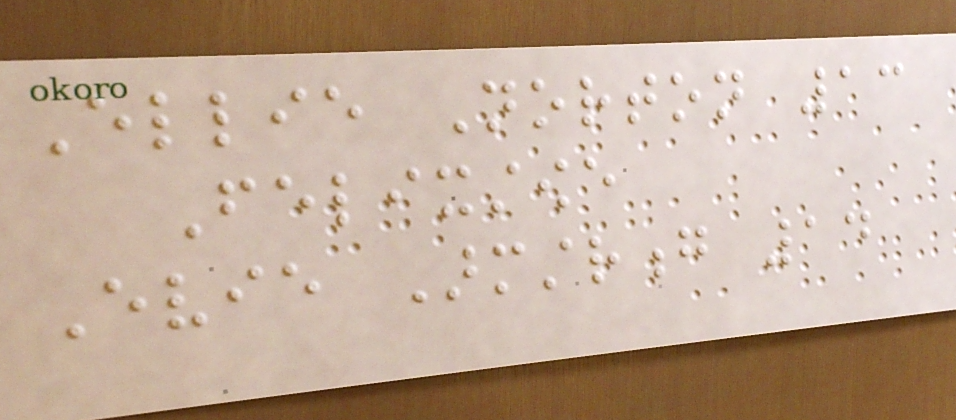Ellie Norton 13
Felixstowe
Evie Armstrong 14
